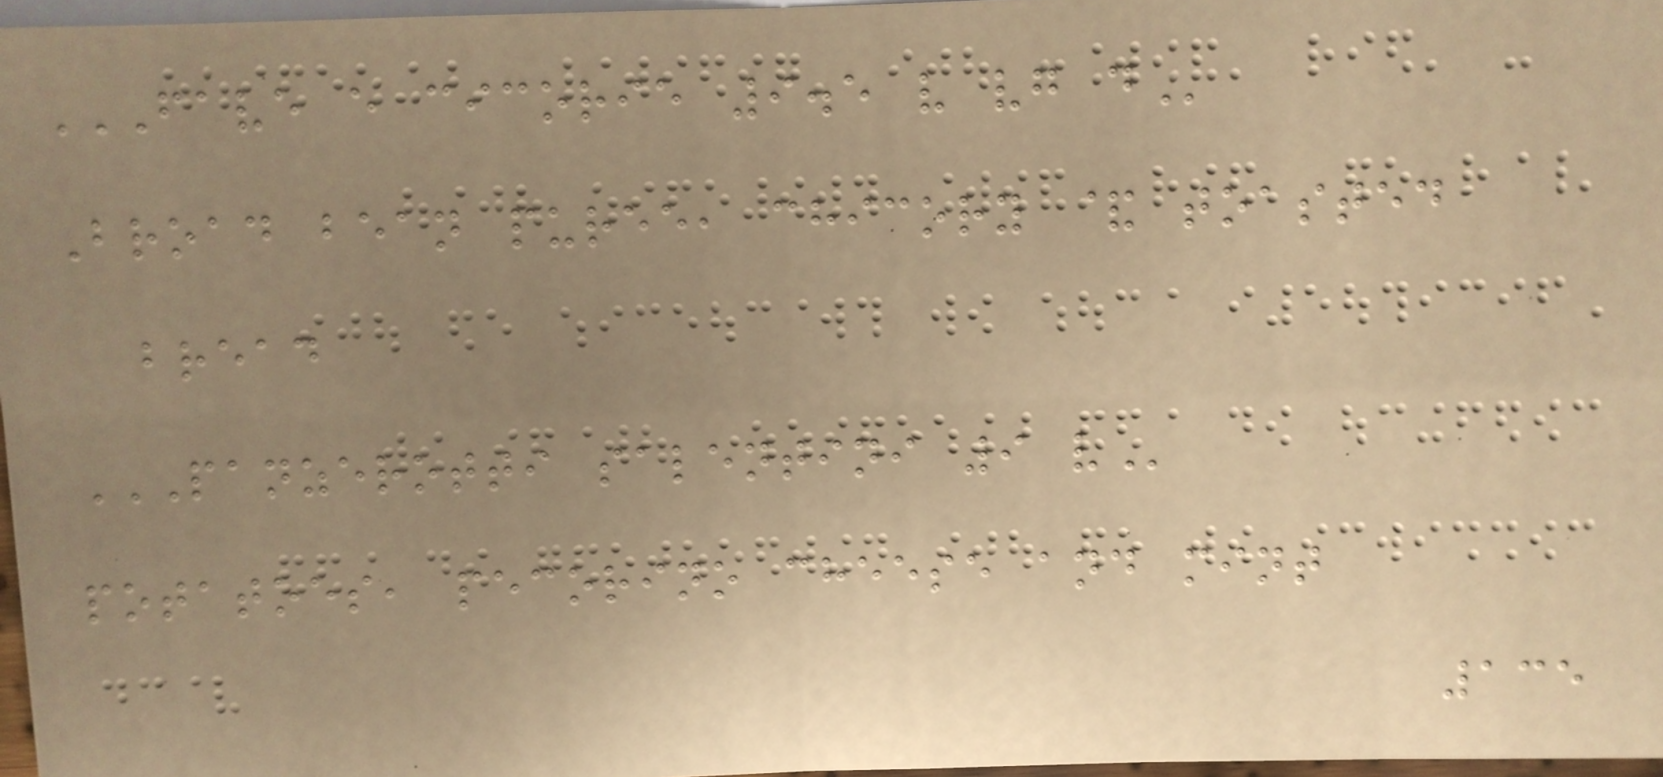FAVE E CICORIE 9.5 V VG D
Broad bean puree, chicory & toasted
bread
PANZEROTTI SALENTINI 9 V
potatoes, pecorino cheese and mint
135
